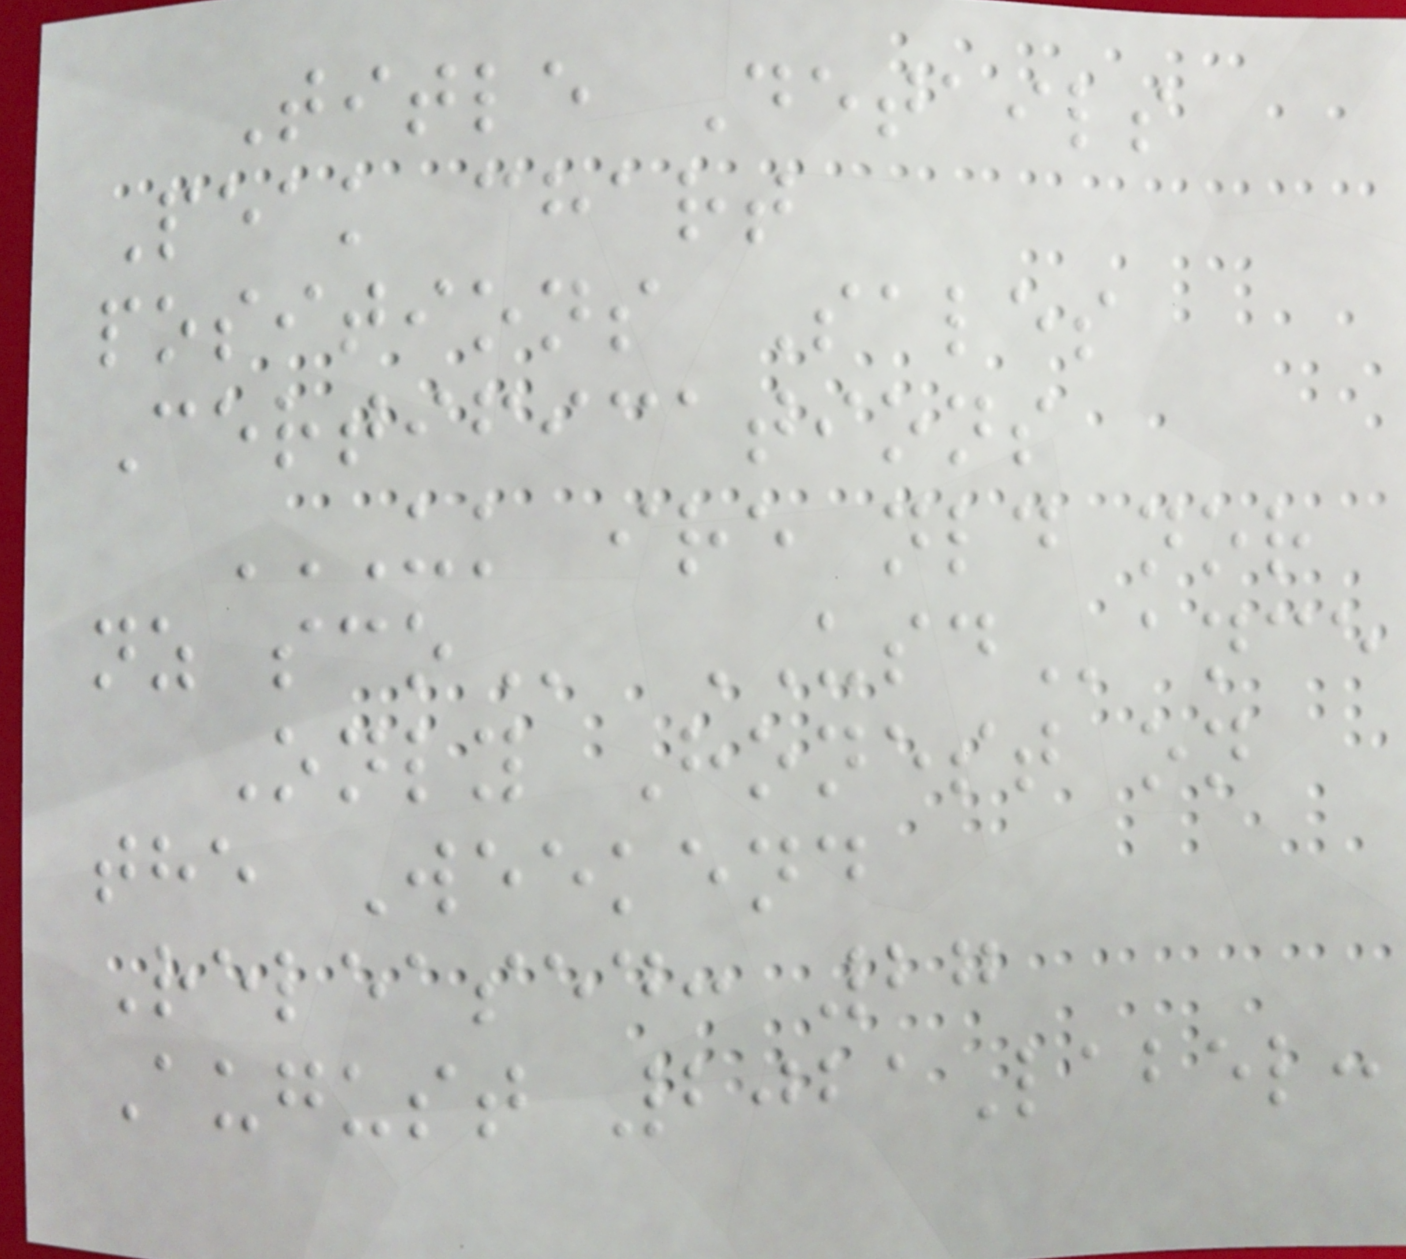Title Details
Peak chart
positions Sales
Certifications
UK IRE NLD NOR
NZ SCO USDance
Only Honest on
the Weekend
Released: 27
August 2021Label:
